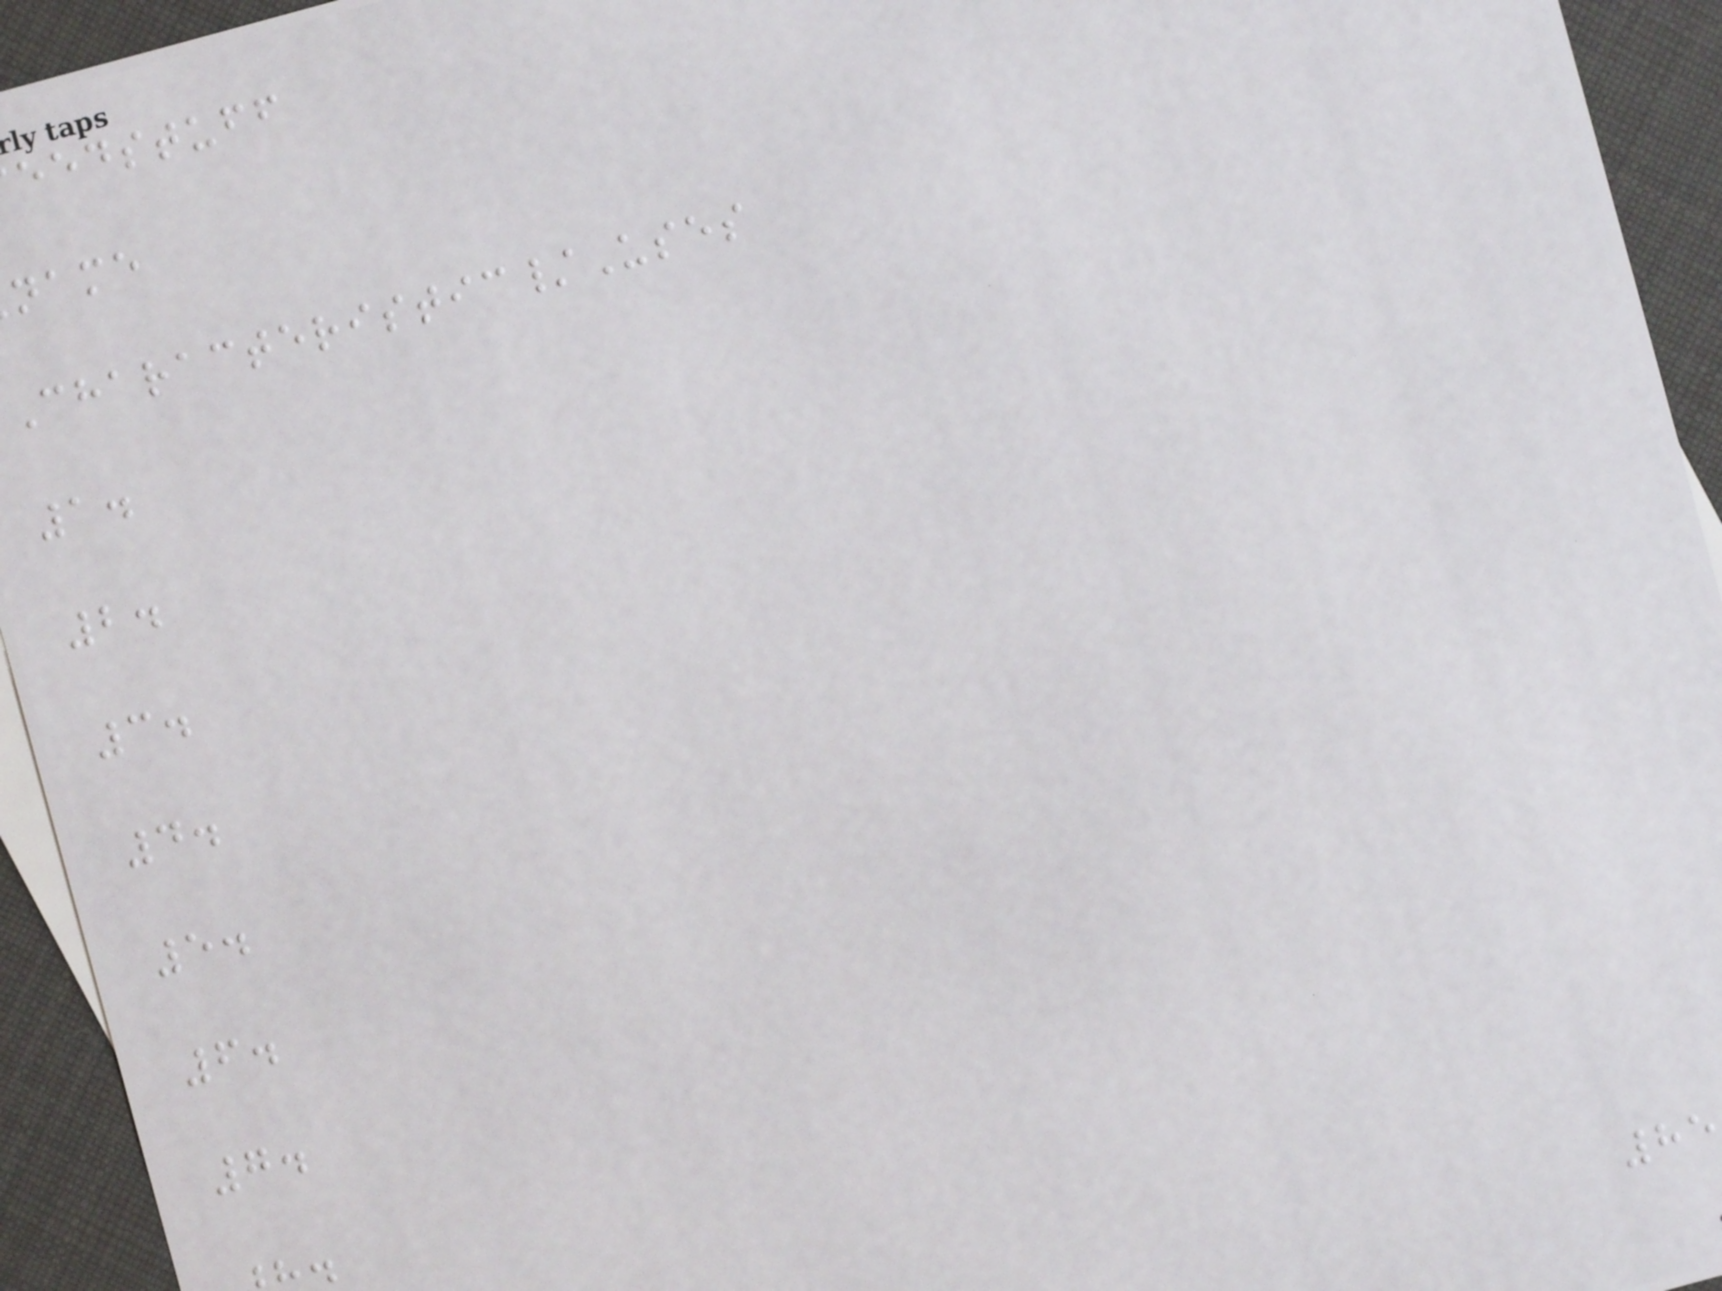eedstuff
name
Characteristic/Uses
1.
2.
3.
4.
5.
6.
7.
85
